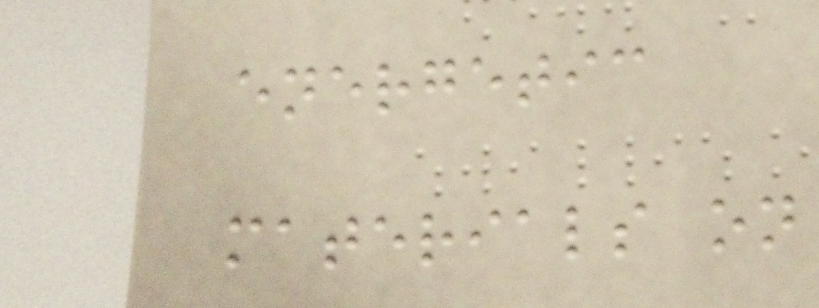energetic
materials on
